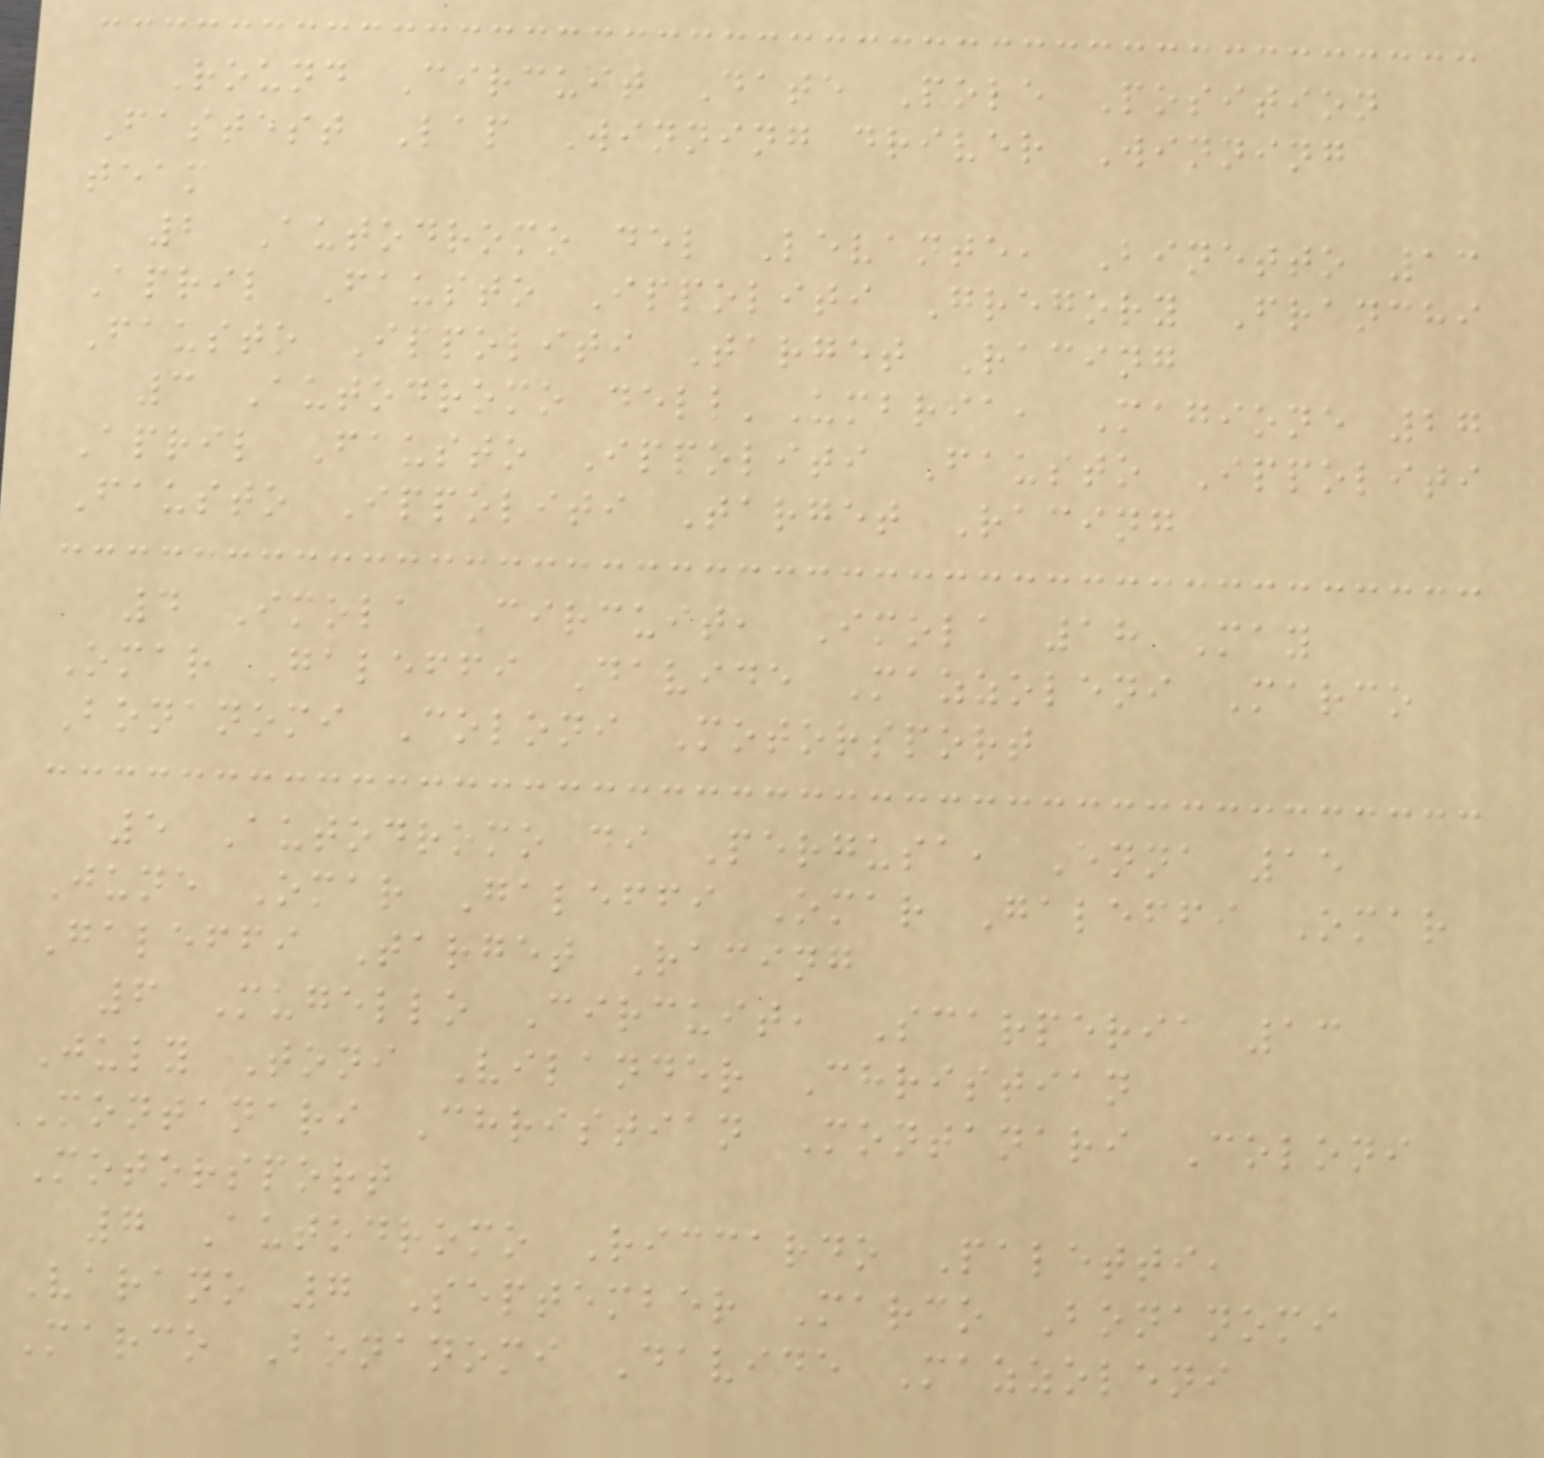Round Circuit Date Pole Position
Fastest Lap Winning driver Winning
team
2 Autodromo del Levante, Binetto 13
April Fausto Ippoliti Gregory Franchi
Fausto Ippoliti Target Racing
3 Autodromo dell'Umbria, Magione 27
April Fausto Ippoliti Fausto Ippoliti
Fausto Ippoliti Target Racing
4 Imola Circuit, Imola 18 May
Omar Galeffi Davide Mazzoleni Marco
Bonanomi Coloni Motorsport
5 Autodromo di Pergusa, Enna 15
June Omar Galeffi Omar Galeffi Omar
Galeffi Target Racing
6 Mugello Circuit, Scarperia 13
July Toni Vilander Christian
Montanari Christian Montanari Coloni
Motorsport
7 Autodromo Riccardo Paletti,
Varano 7 September Marco Bonanomi
Marco Bonanomi Davide Mazzoleni
